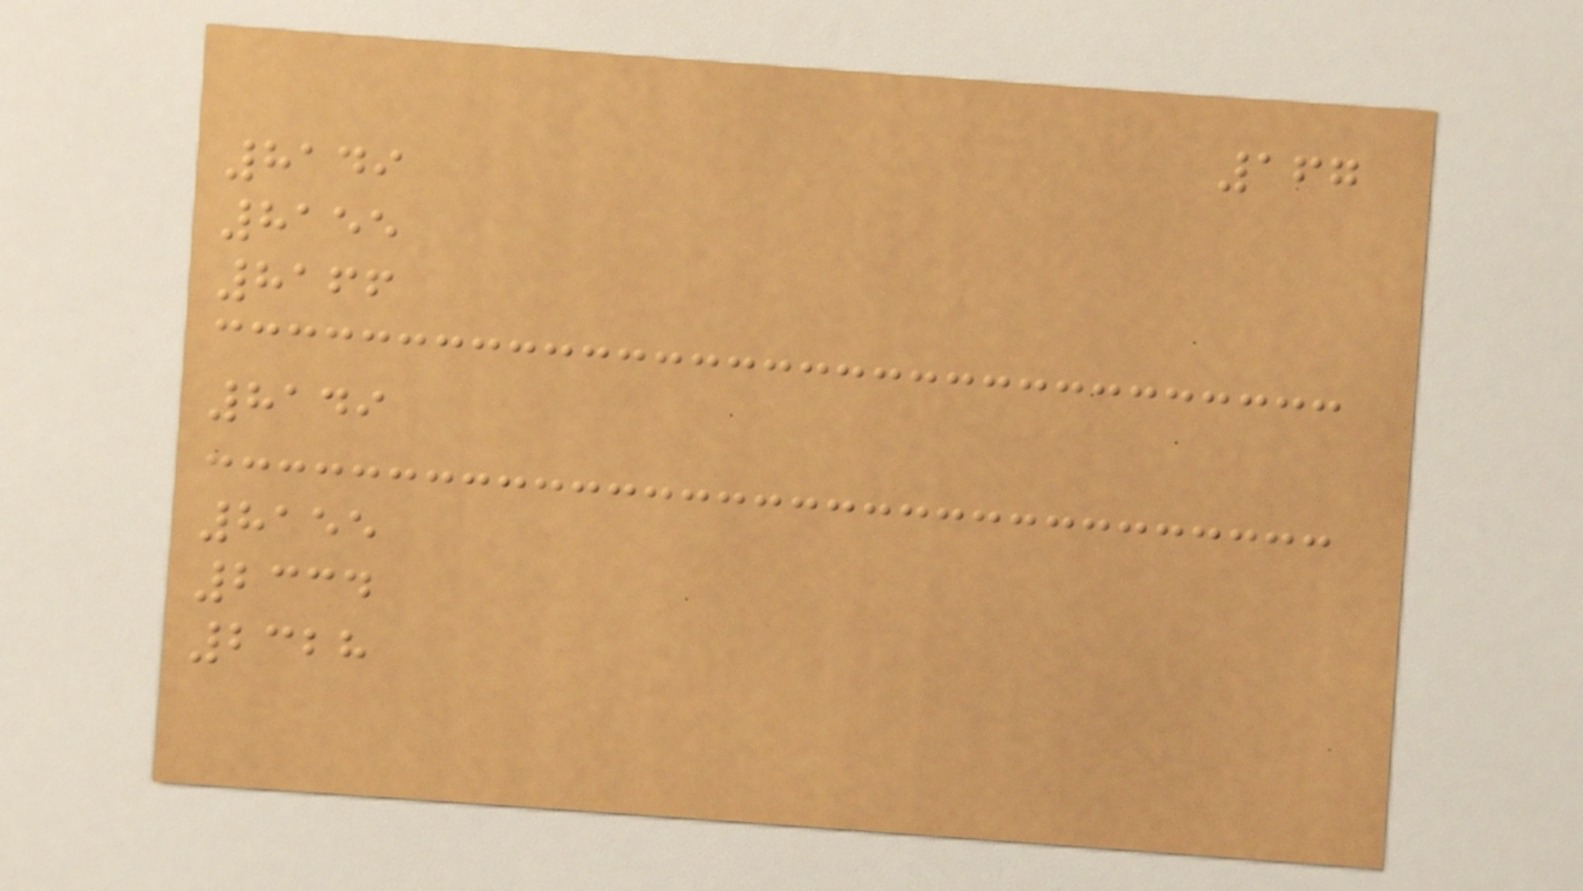167
8149
8155
8166
8149
8155
2334
2328
